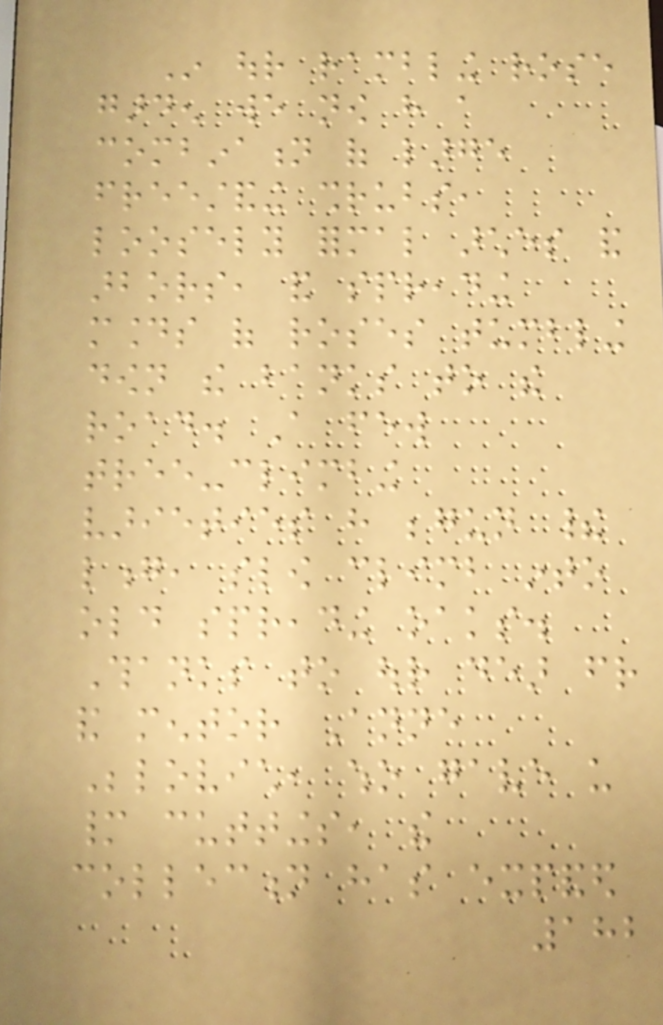In our rambling rose
garden we now have a
combination of large
freestanding shrubs,
loosely formal arches and
arbors, and spreading
mounds of roses tumbling
down the banks to the
road. A few
tree-climbing
varieties have begun their
long, slow climb into
old spreading oaks.
Thanks to our dear friend
and mentor Anne
Belovich, who gave us
many cuttings, the
collection has expanded
182
